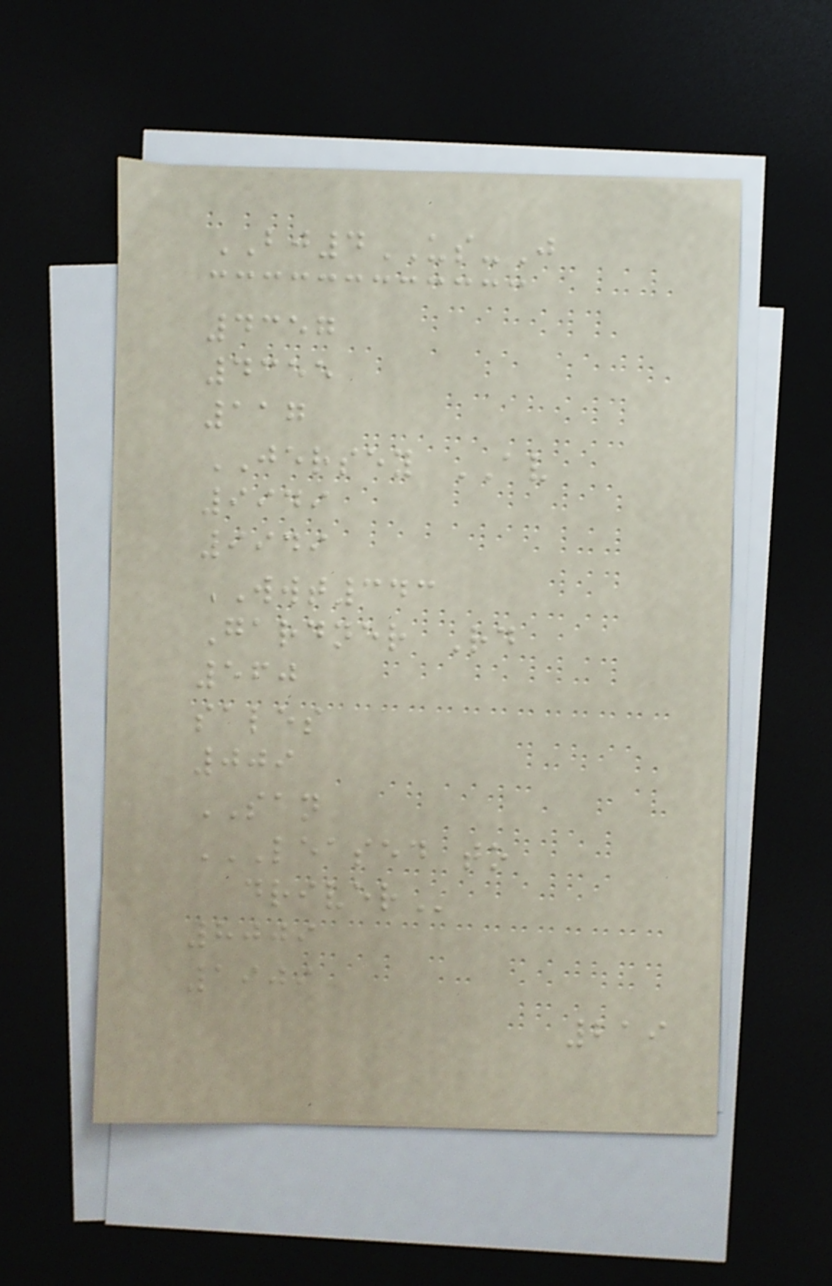BJ4US-J
4357
4355
117
JERSEY AV
9949
9949
WWT343
Gardner Rd
560
sales
009
SAN
LEASED TO
DRIVER
8009
1909
219
